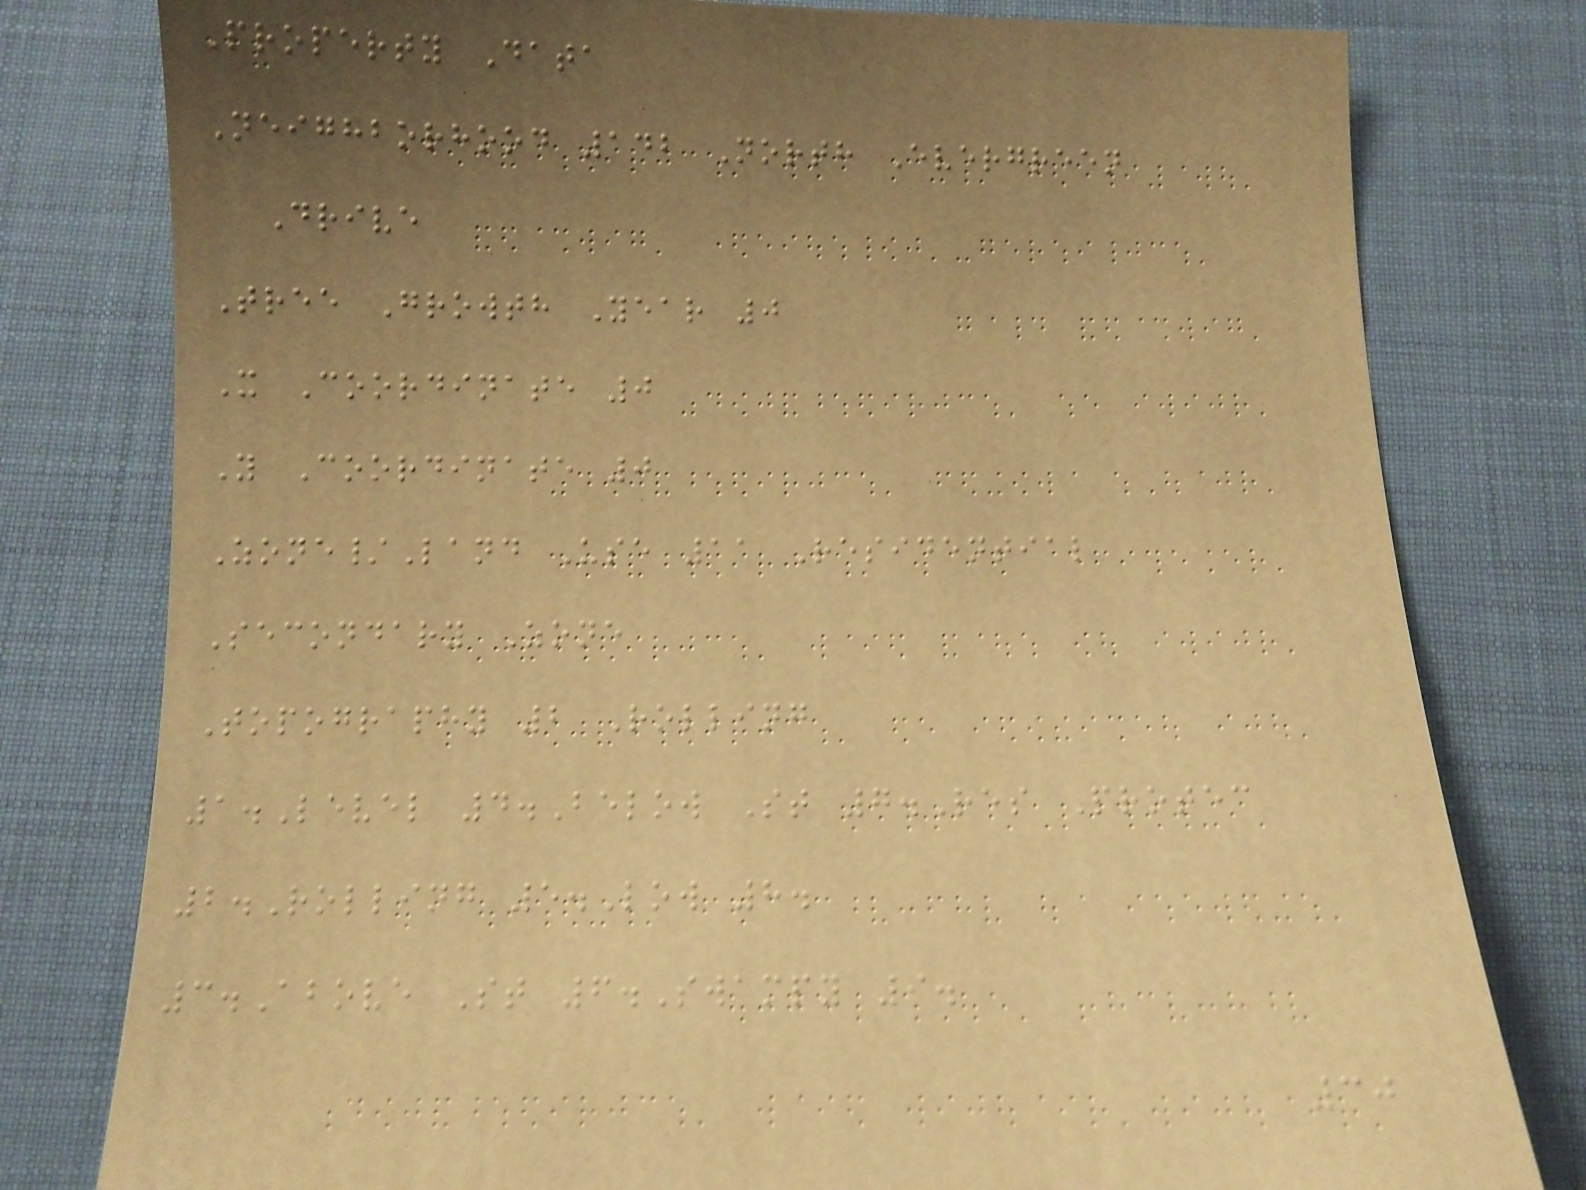Property Data
Neighborhood 142 North Evergreen
Drive
Tree Growth Year 0
X Coordinate 0
Y Coordinate 0
Zone/Land Use 11 Residential
Secondary Zone
Topography 2 Rolling
1.Level 4.Below St 7.Res Protec
2.Rolling 5.Low 8.
3.Above St 6.Swampy 9.
30
